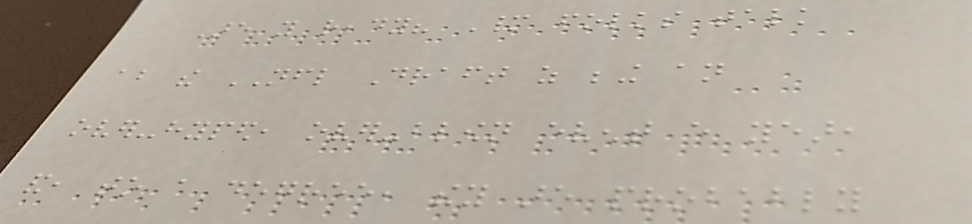Are you ready? Many folks talk
about the NFL Draft as being an
over-hyped, over-blown event every year,
and, to a degree, they are probably
